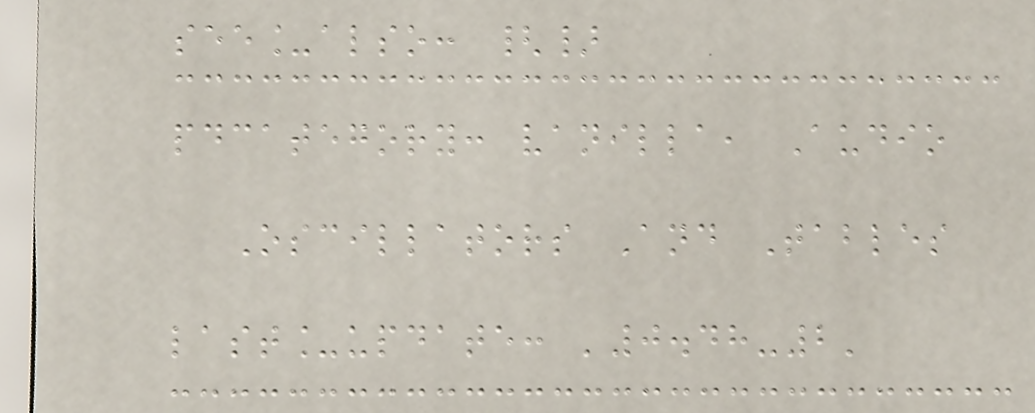see_also: {}
pdcategory: vanilla, Audio
Oscillators And Tables
last_update: '0.48-2'
